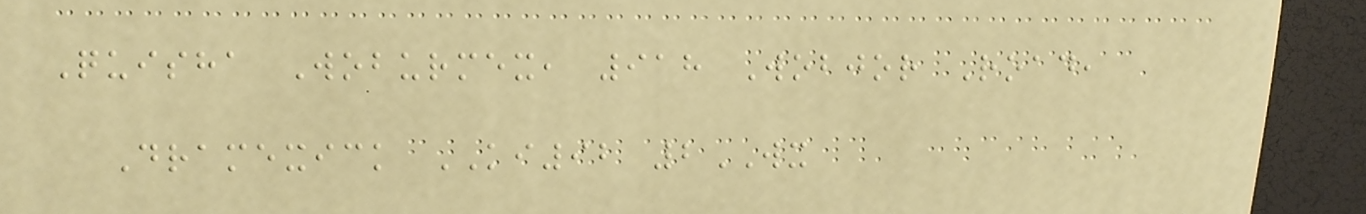Quisha Woburmex, 918 Wobjor Road,
Dramexick KI92 2WX
